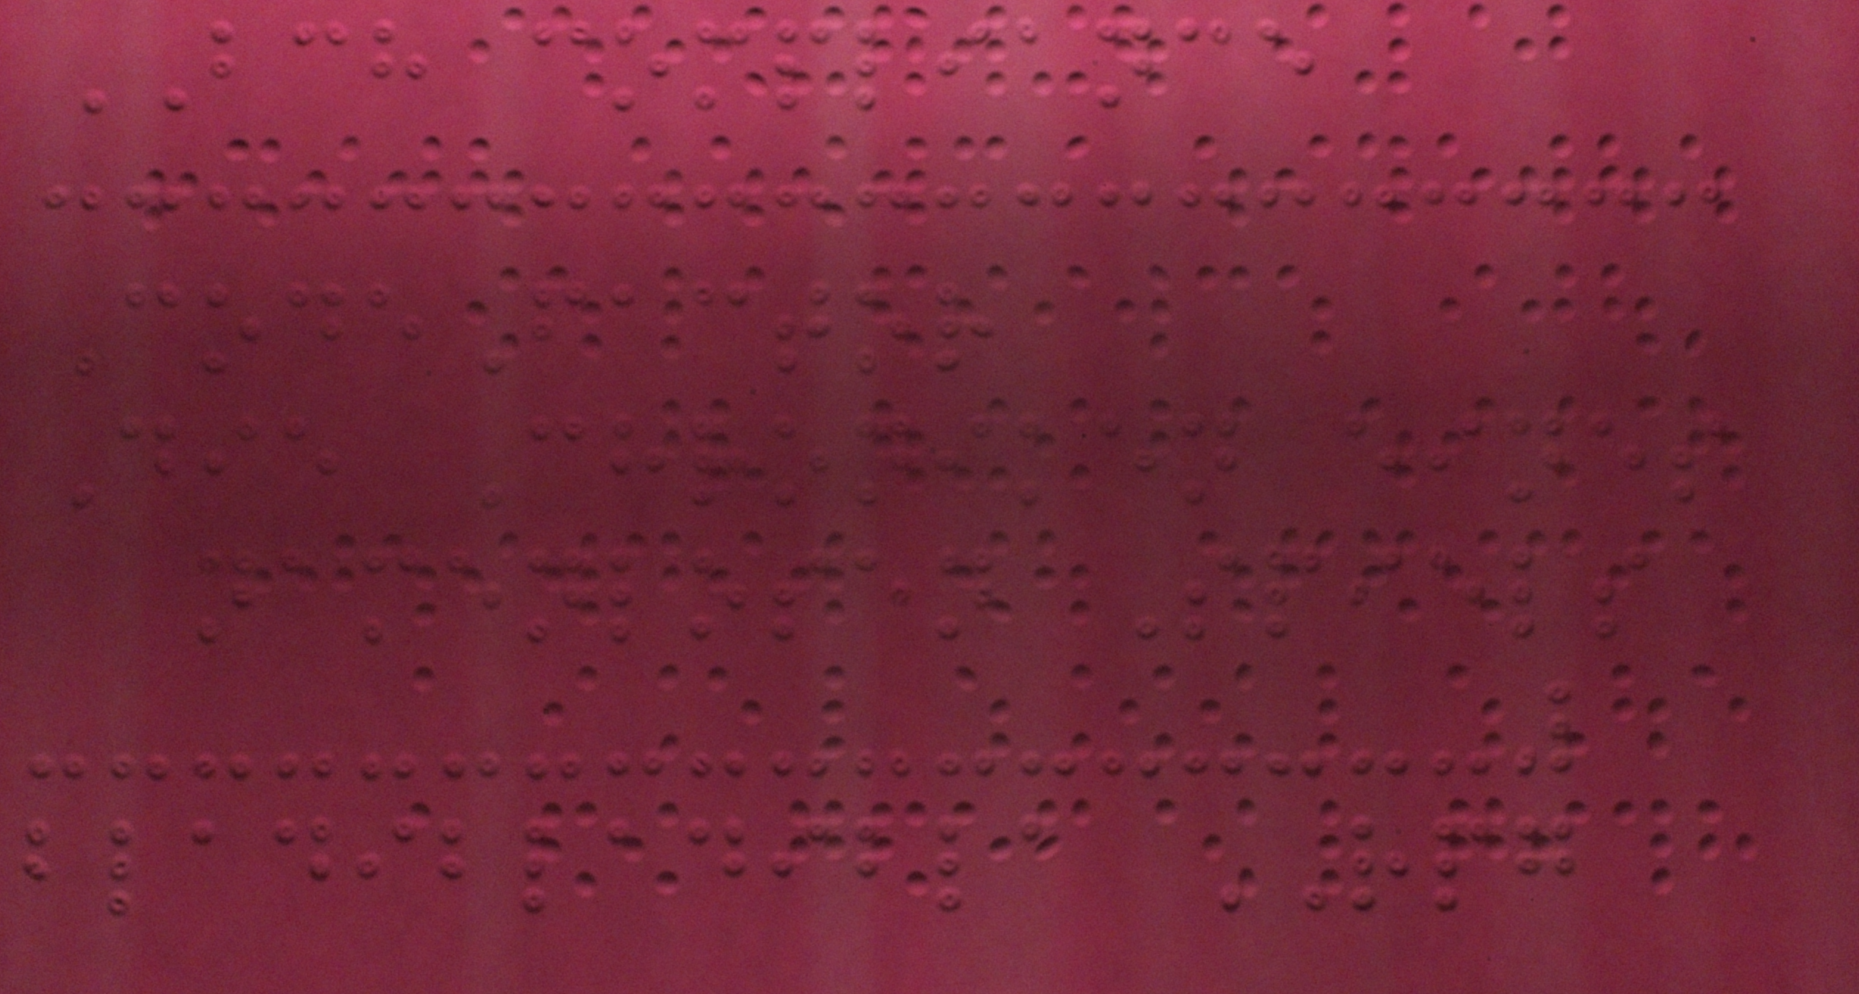BCH compliance
CodeFactor
Die Chroniken eines
namenlosen Spiels
bladibladibla RPG
